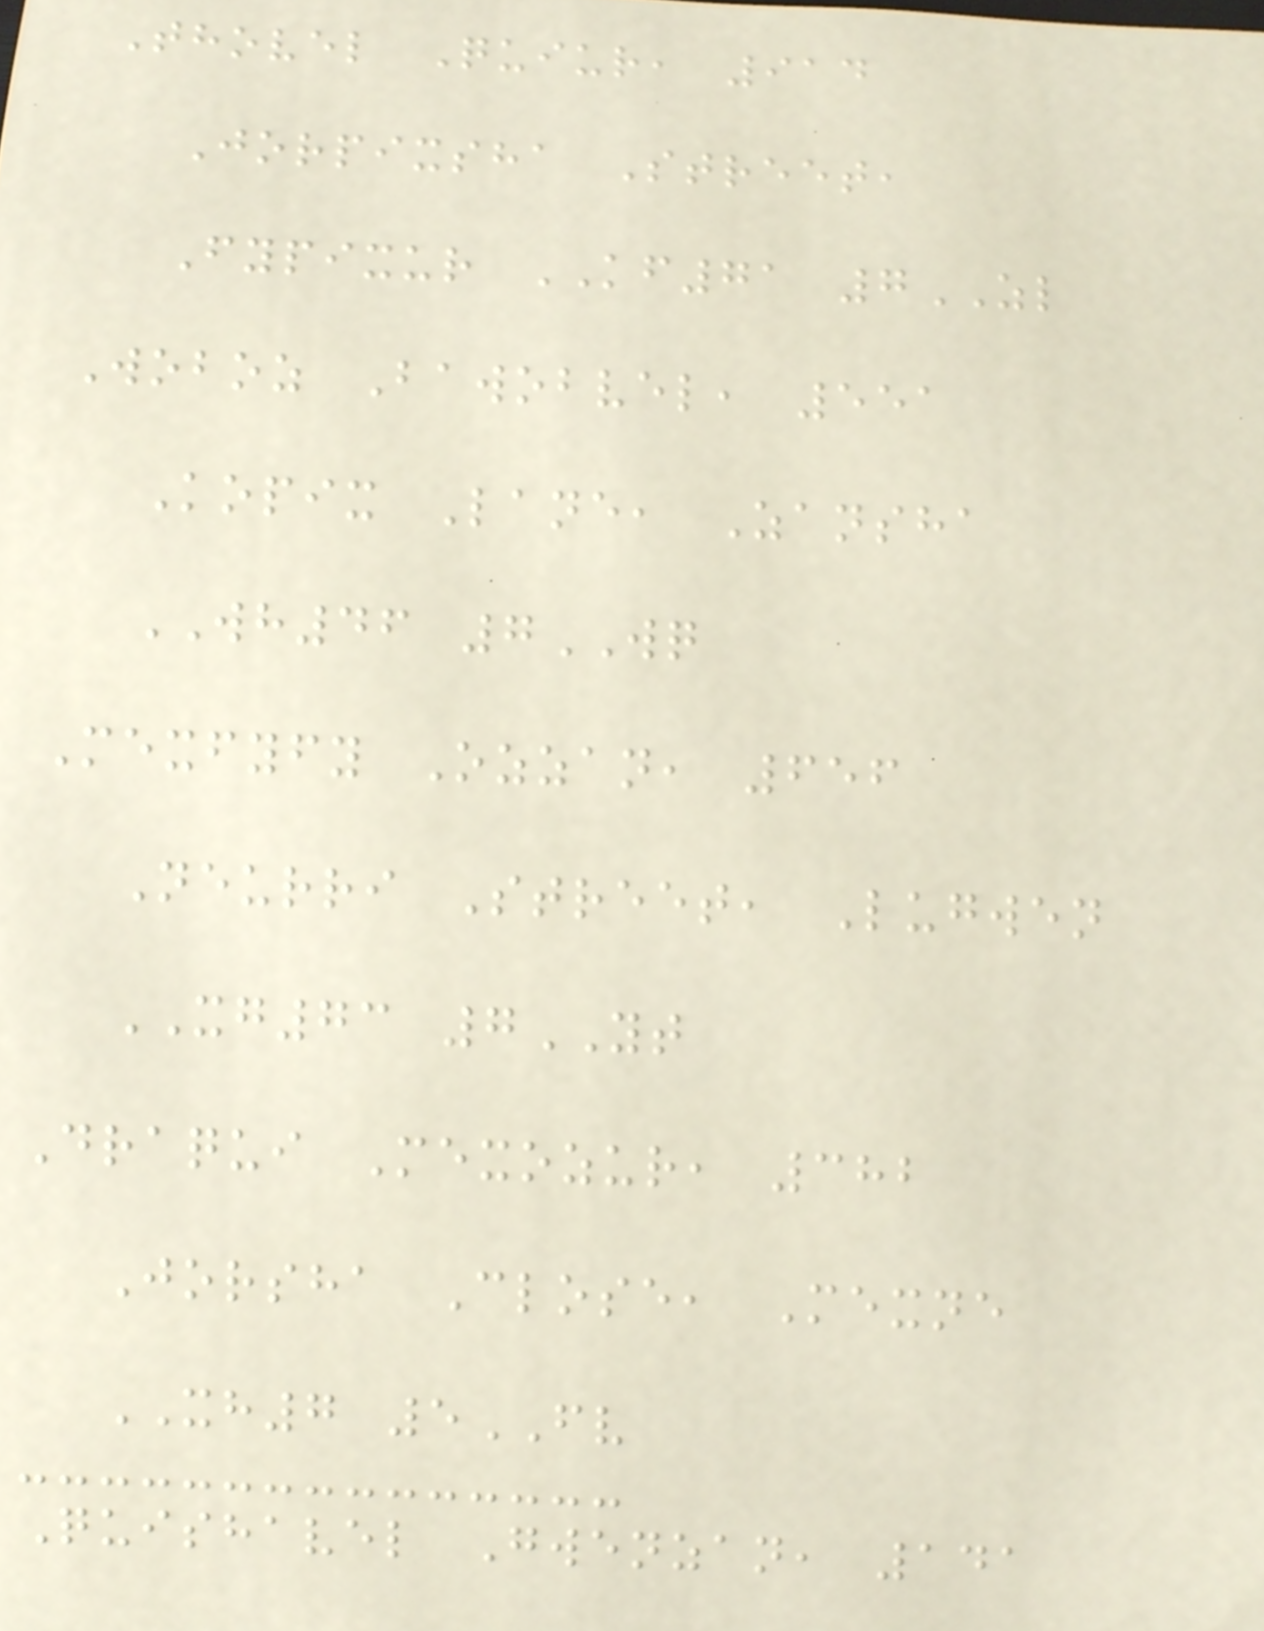Thovel Quiur, 914
Jorpixsha Street,
Fypixur KF71 7ZL
Woboz Bawobvel, 551
Kopix Lane, Zansha
WH46 7WQ
Mexfyfy Ozzan, 656
Neurri Street, Lugwen
XG73 7YT
Draqui Mexozur, 382
Jorsha Close, Mexne
XH7 5FV
Quishavel Gwenzan, 141
